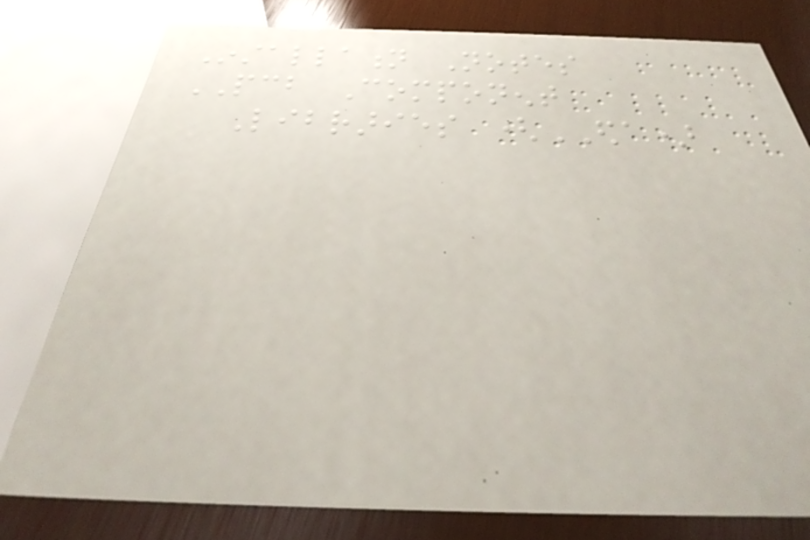Installation Notes
PCB Component
Libraries (EDA)
